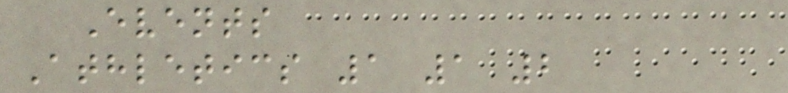Events
Athletics 1 1 2
